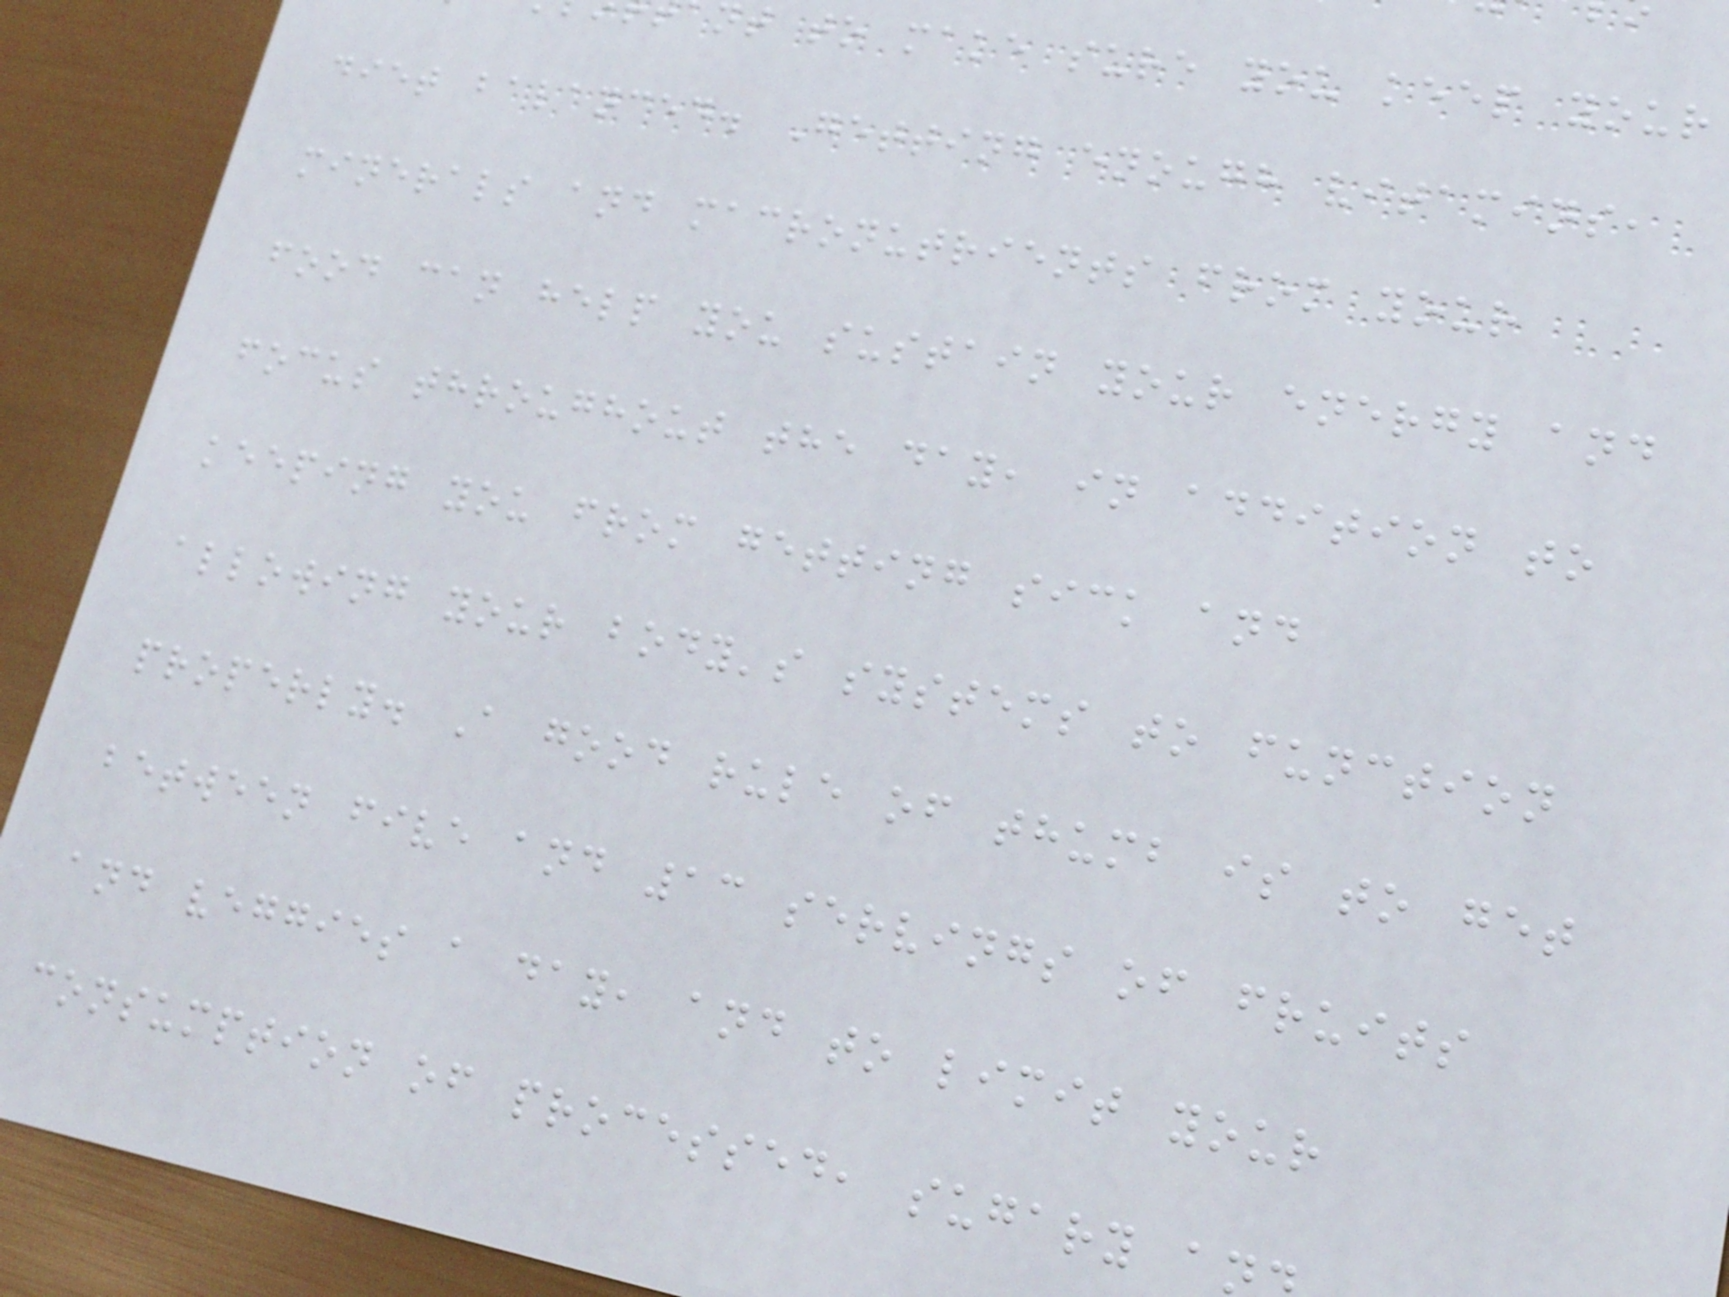nt to make sure you keep your
diet balanced. Getting enough vitamins,
minerals and macronutrients from your
food can help you sustain your energy and
focus throughout the day, in addition to
keeping you from getting sick and
allowing your body's systems to function
properly. A good rule of thumb is to get
between five and 13 servings of fruits
and veggies a day, and to limit your
consumption of processed, sugary a
